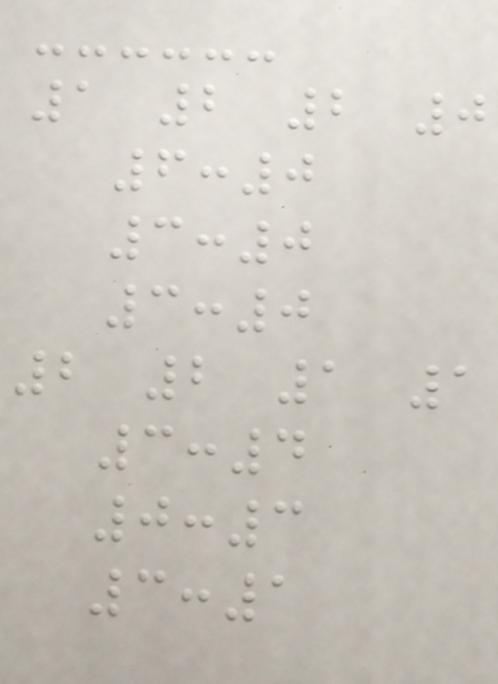1 2 2 0
6:0
3:0
3:0
2 2 1 1
3:4
0:3
3:1
